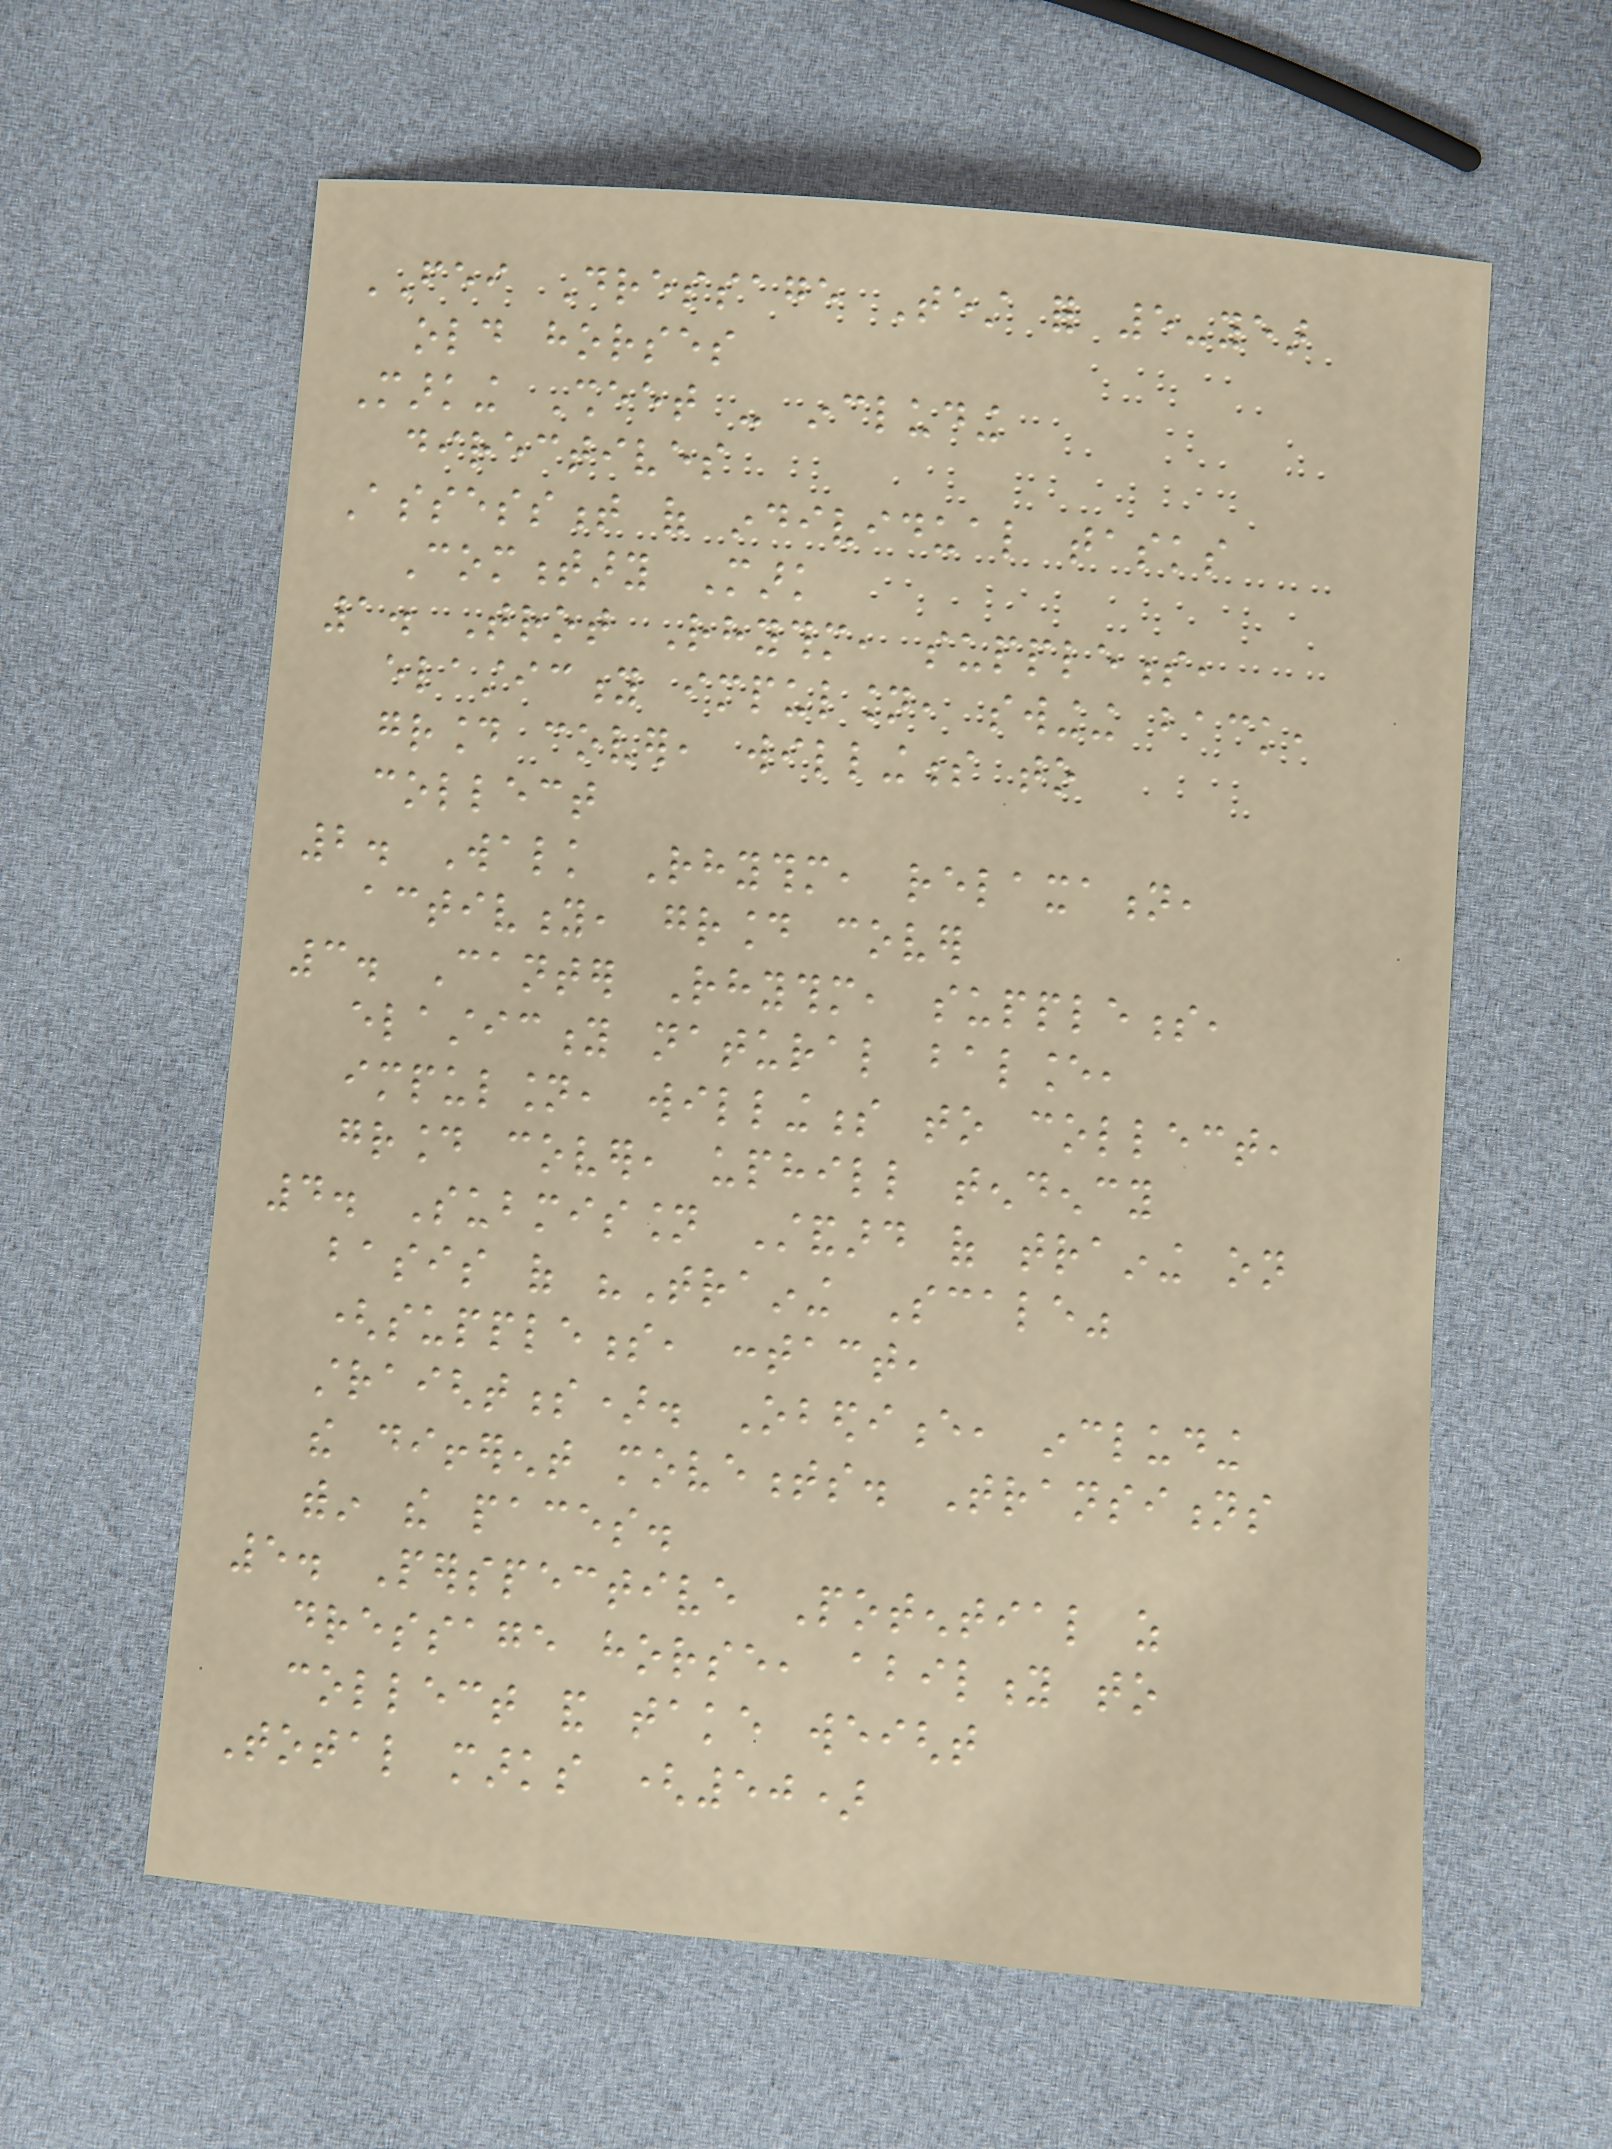FEI Dressage Test for 5-year
old horses
Marking Sheet - including
directives
Assessment of individual tasks
Commentary Mark
1. Trot Rhythm, suppleness,
elasticity impulsion, swinging back,
ground cover, willingness to
collect
2. Walk Rhythm, relaxation,
activity, ground cover
3. Canter Rhythm, suppleness,
elasticity natural balance,
impulsion, willingness to collect,
ground cover, uphill tendency
4. Submission Standard of training on
basis of "Training Scale"
(suppleness, contact,
straightness). Obedience, including
the different movements. Transitions
within the paces.
5. Perspective Potential as
dressage horse, ability to
collect and take weight
Total marks (50)
